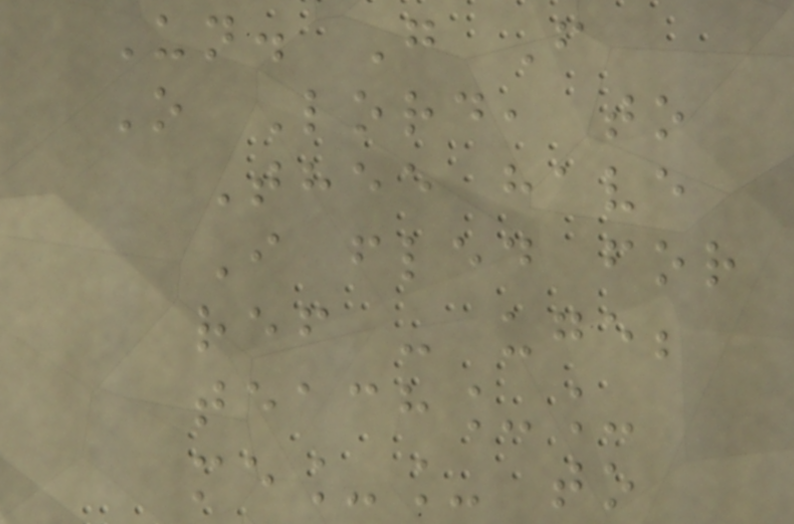Un. G F
O Lord, to
Thee have
I fled for
ref - uge;
teach__
me__ to
